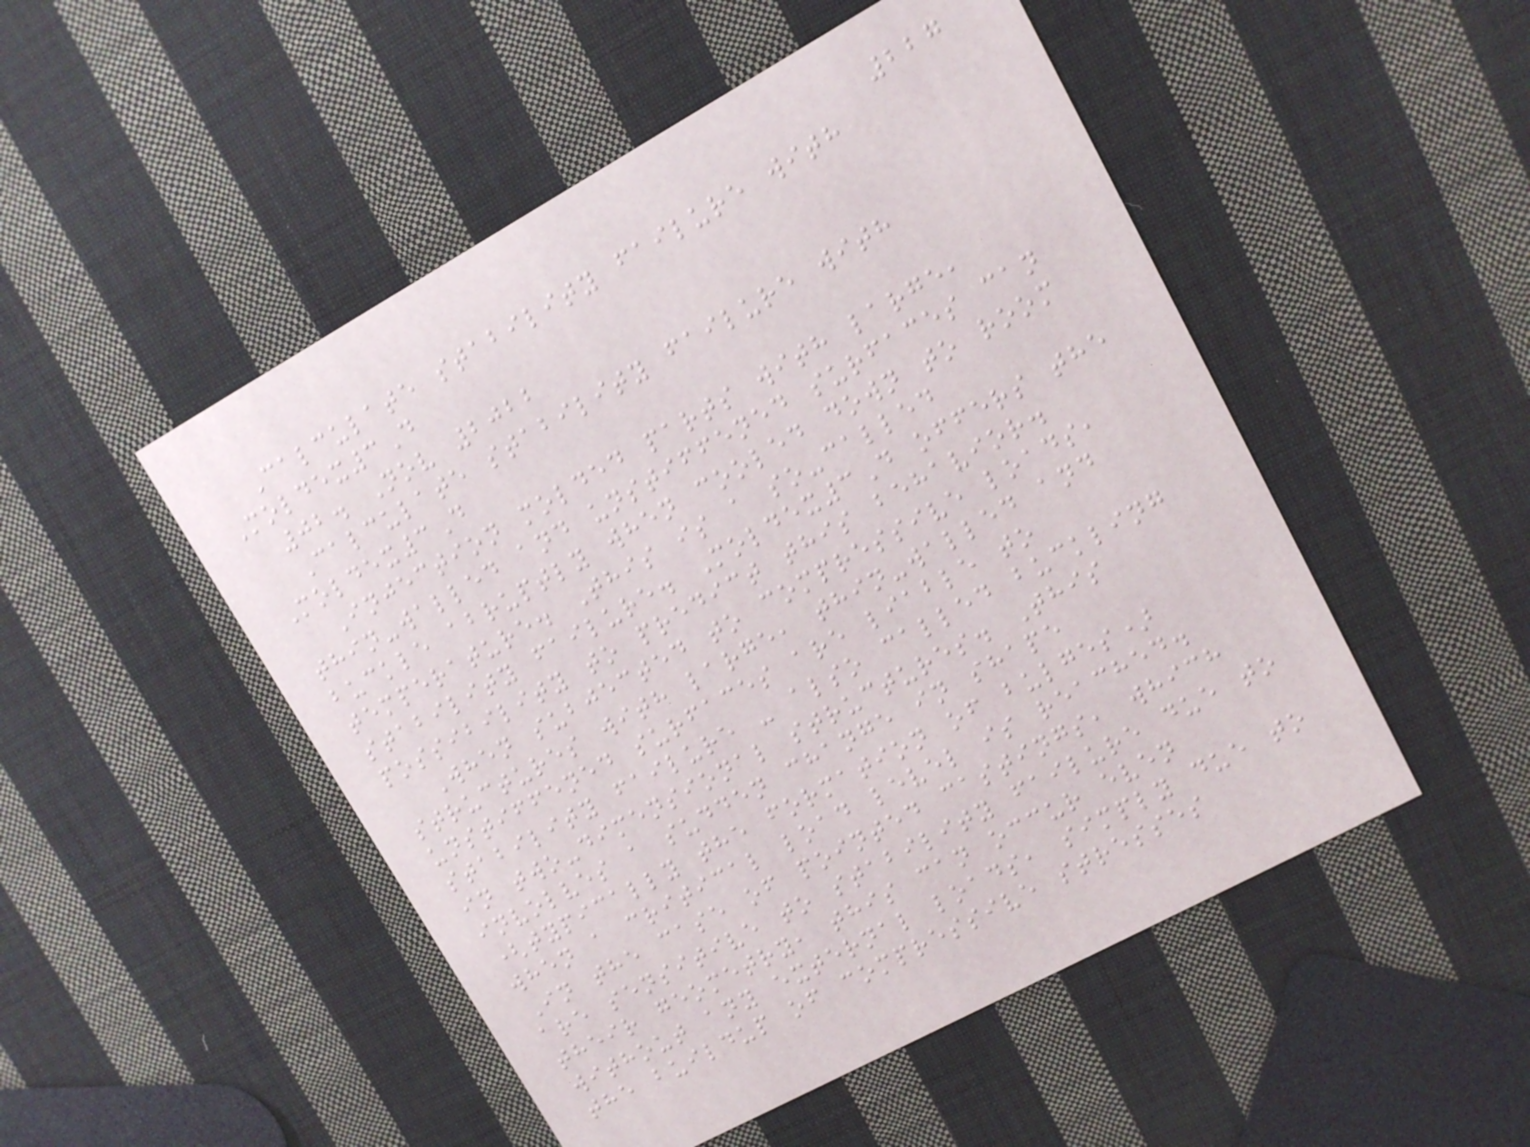227
Calculate stability failure with
Moldex3D
02. Nov 2022
Calculate stability failure with
Moldex3D
Injection molded parts with large,
thin-walled and unstiffened surfaces can
buckle abruptly when cooled down to room
temperature. This is a so-called
stability failure. Moldex3D offers the
possibility to predict this behavior.
When subjected to compressive loads,
structures with large, thin-walled and
unstiffened surfaces are liable to
stability failure - also called buckling
in two-dimensional structures. This
involves a sudden change in shape
(typically the formation of bulges)
when a critical load level is reached.
In the case of pointed castings, which
are sensitive to stability failure due to
their geometry, this can occur even
without any external loads, simply due to
the buildup of compressive stresses
